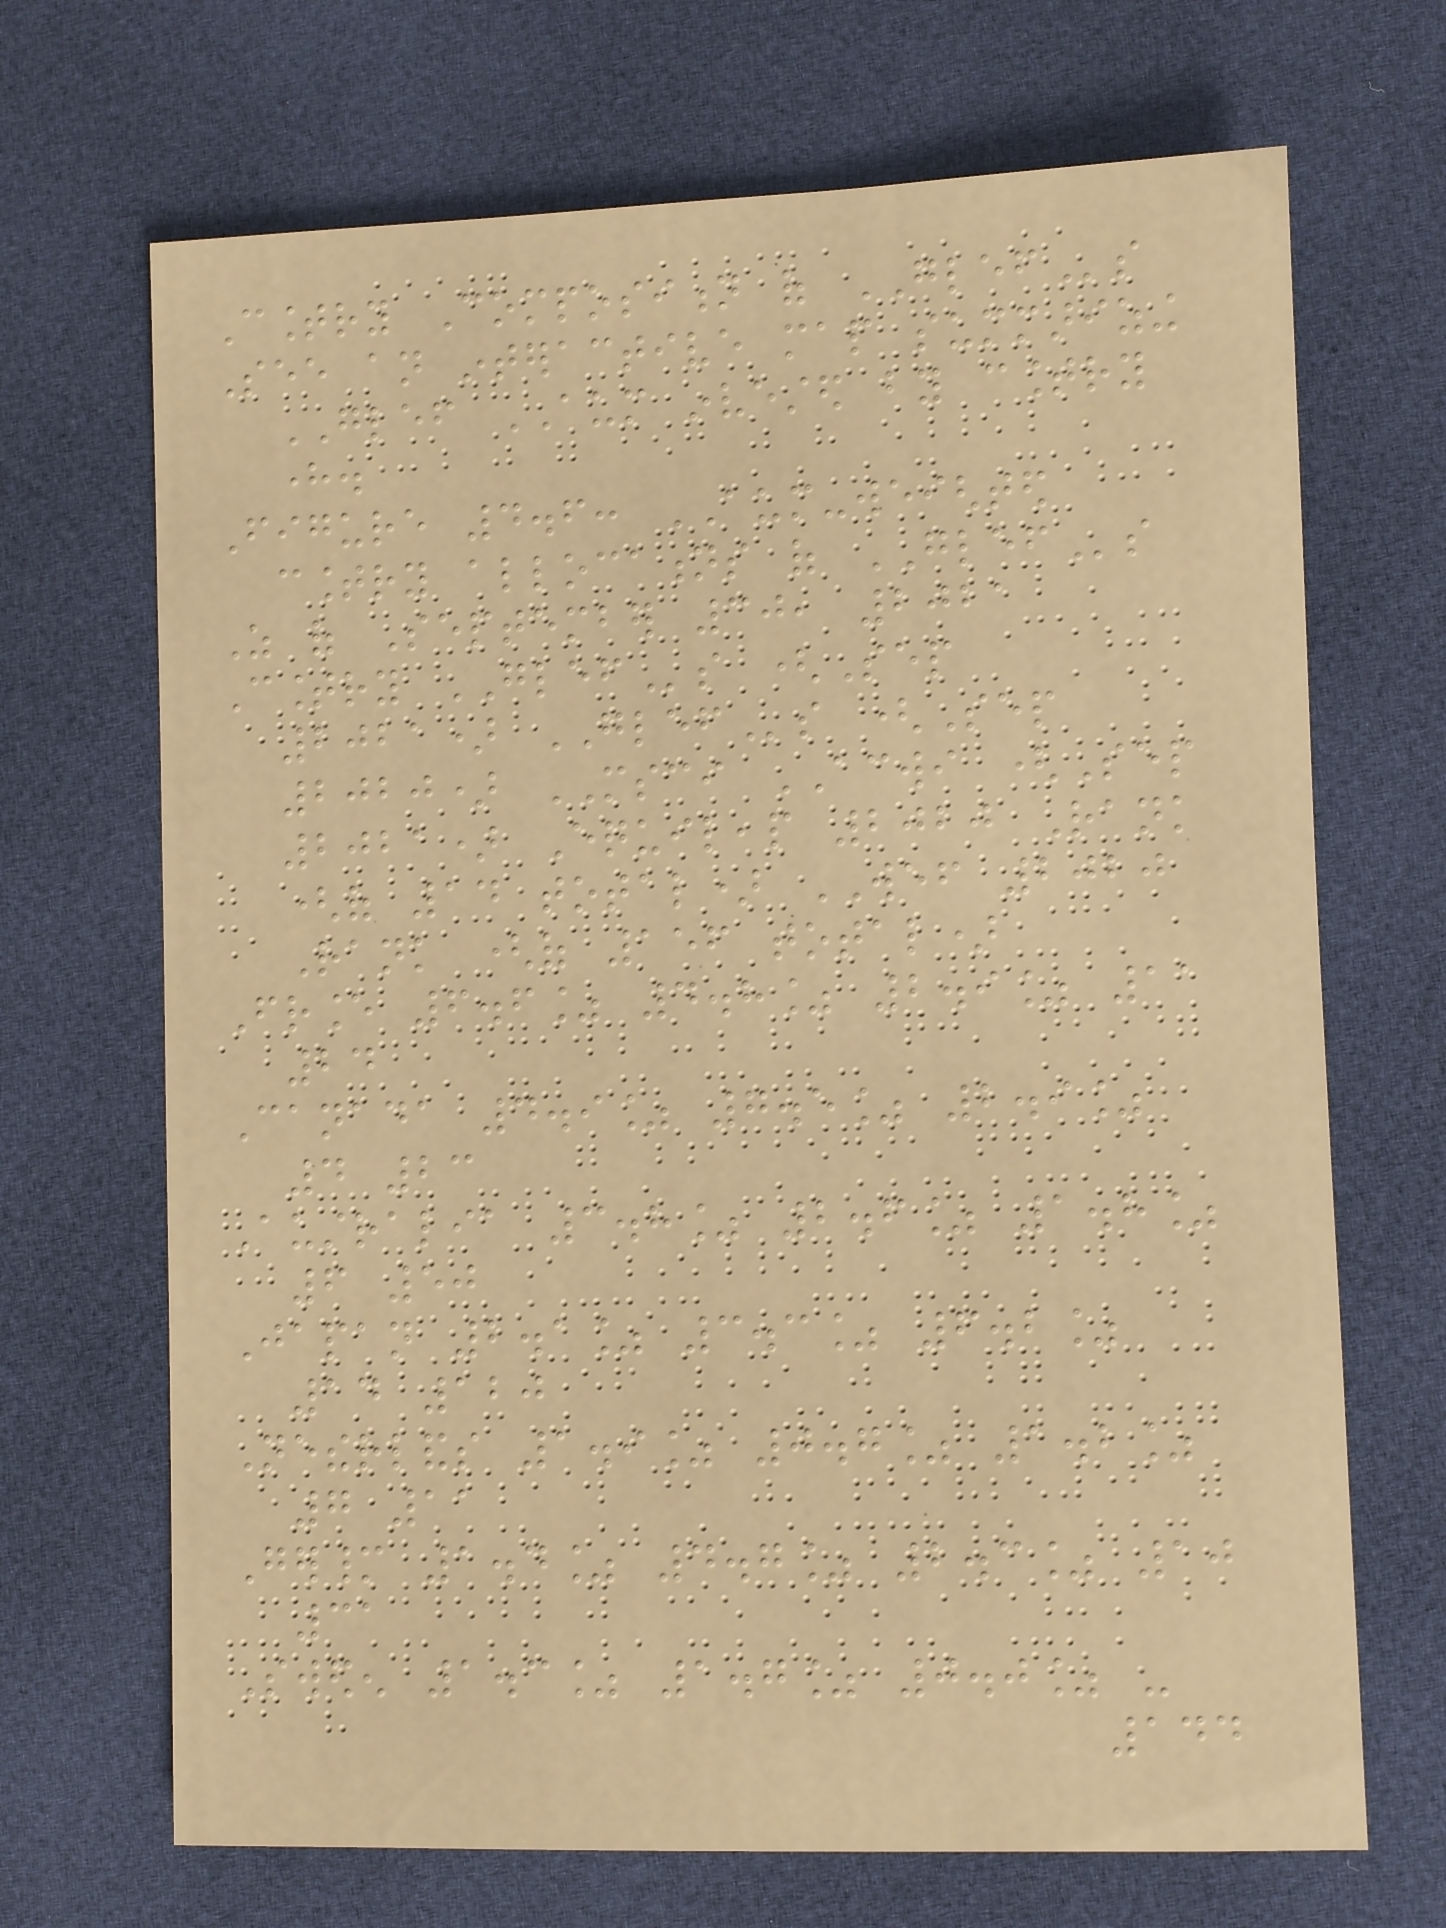Country Composition of GLEFs
See an interactive map summarizing
GLEF AUM invested by country
here.
Figure 4.6: AUM-weighted
country allocations of GLEFs
As of September 30, 2021
Country GLEFs (Sep
2021) GLEFs (Sep
2020) MSCI ACWI (Sep
2021) Equileap 2020 Rank
(of 14 total) WEF 2020
Rank (of 156 total)
France 6.6% 4.8% 2.9% 11
24
Canada 4.9% 7.5% 2.9%
4 23
Australia 3.8% 2.6% 1.8%
6 50
Japan 2.1% 3.3% 6.2%
14 120
Netherlands 1.9% 0.7% 1.2%
7 11
Germany 1.4% 4.7% 2.3% 10
31
Sweden 1.3% 1.7% 0.0% -
144
